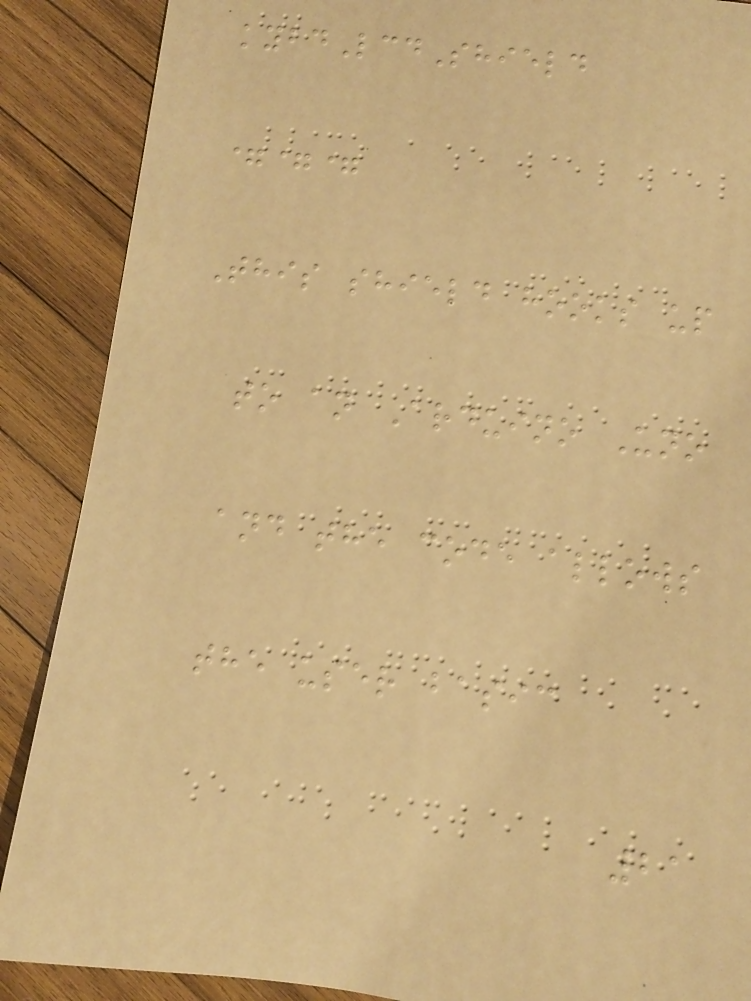kybdLcdShield
===
This shield hooks up
to an Arduino Uno
and the code allows
the user basic
21
